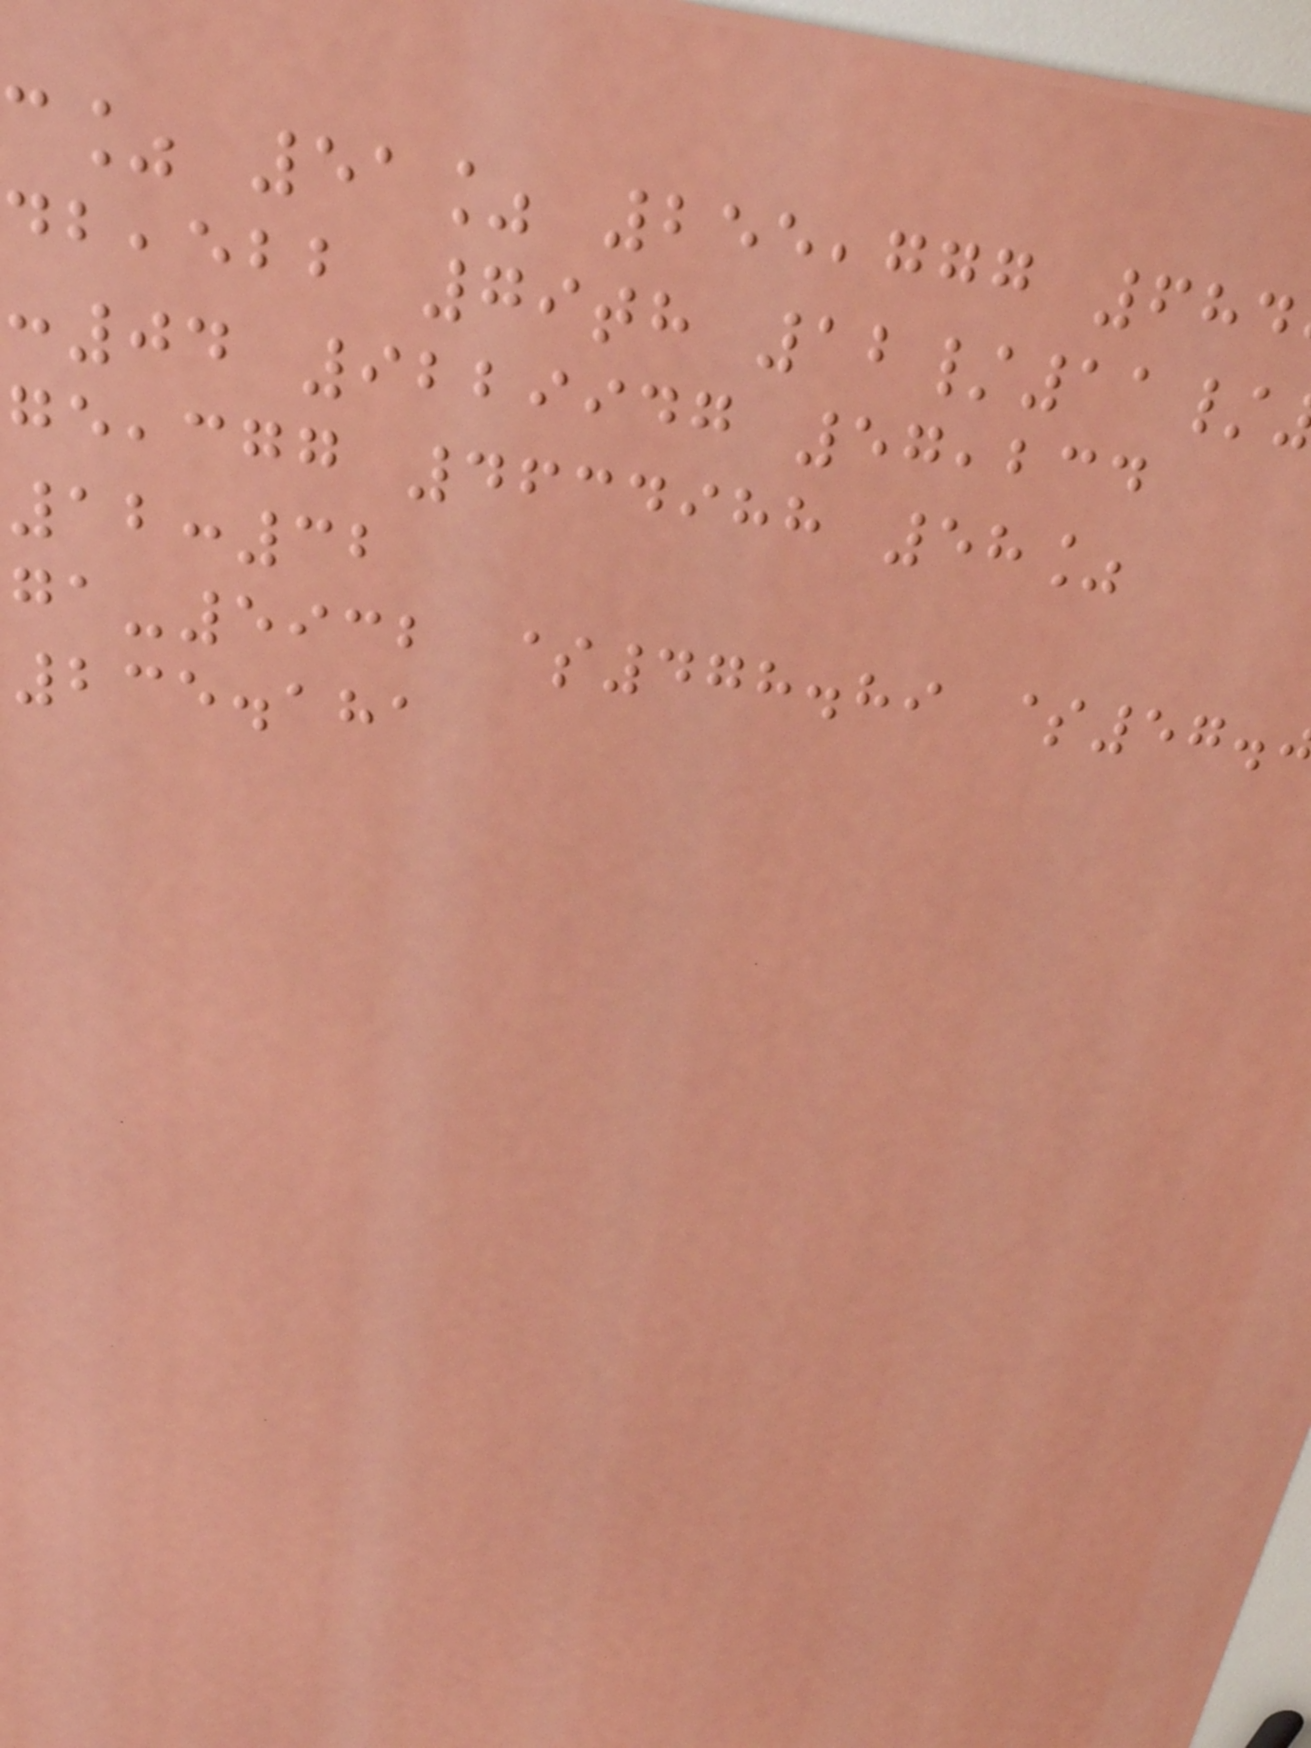c% 51% 255,777 684
,ebb 79th 12/11/
:04 9229947 57,234
,cgg 4634988 58%
12:32
-5932 $478.89 $57.
235.181
